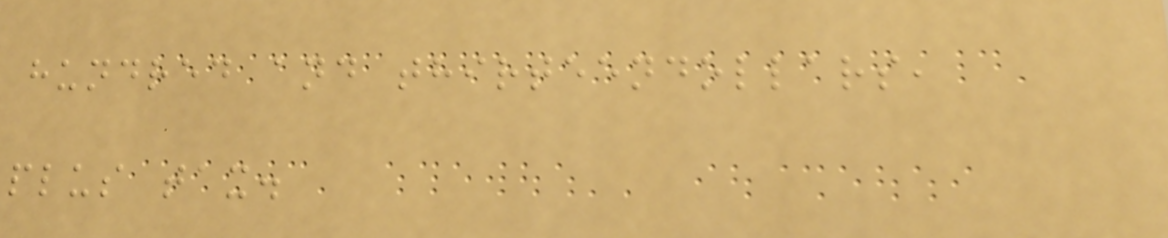hundred and thirteendollars,
plus tax.
